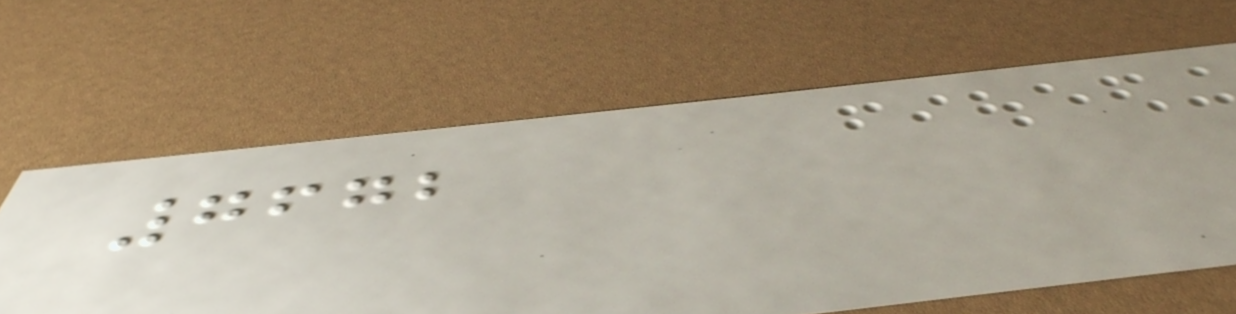7672
